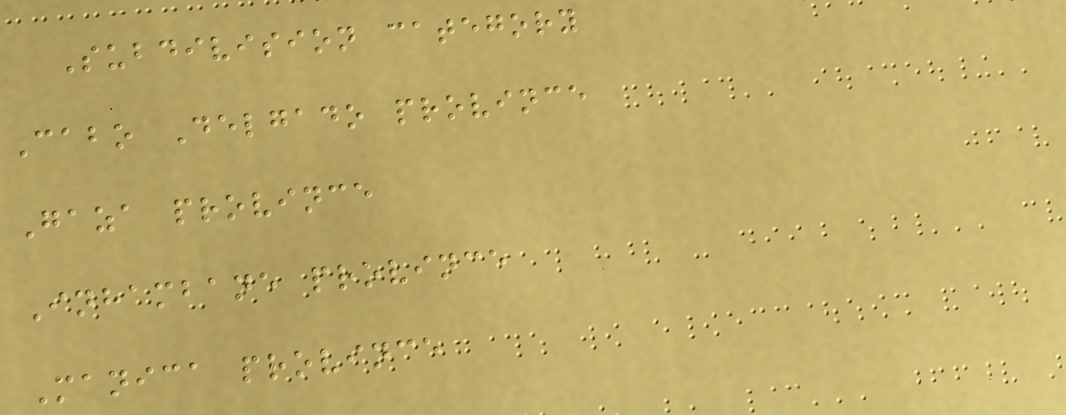Subdivision category
Cabo Delgado province
Gaza province
Inhambane province
Manica province
